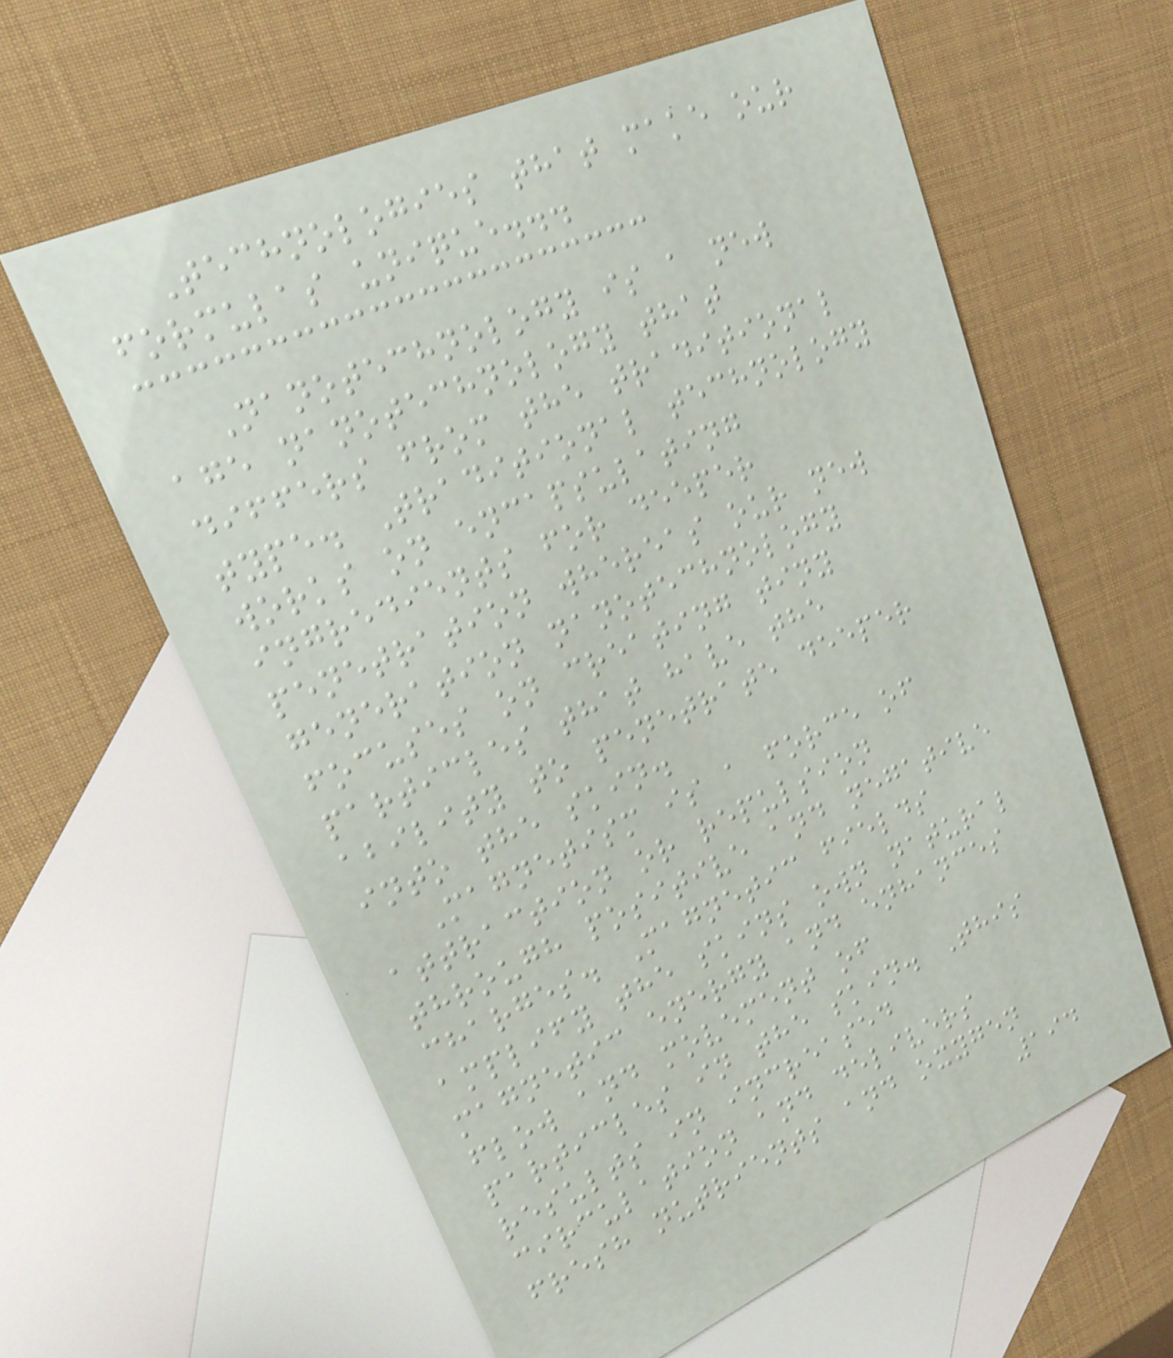Technologies that make our
formulas unique...
Nanotechnology is a new
age nanotechnology that
differs from the traditional
type. Traditional technology
works on encapsulating
ingredients for deeper
penetration whereas our new
generation nanotechnology
focuses on creating tiny
particles that have the
ability to penetrate deeper
into the skin.
Magnetism is a force of
attraction or repulsion
through positive and negative
charges. Magnetic fields
amplify the skins own natural
magnetic energy and enhances
flow and movement of
particles in the skin. This
results in increased
circulation and delivers
fresh nutrients and oxygen
194
